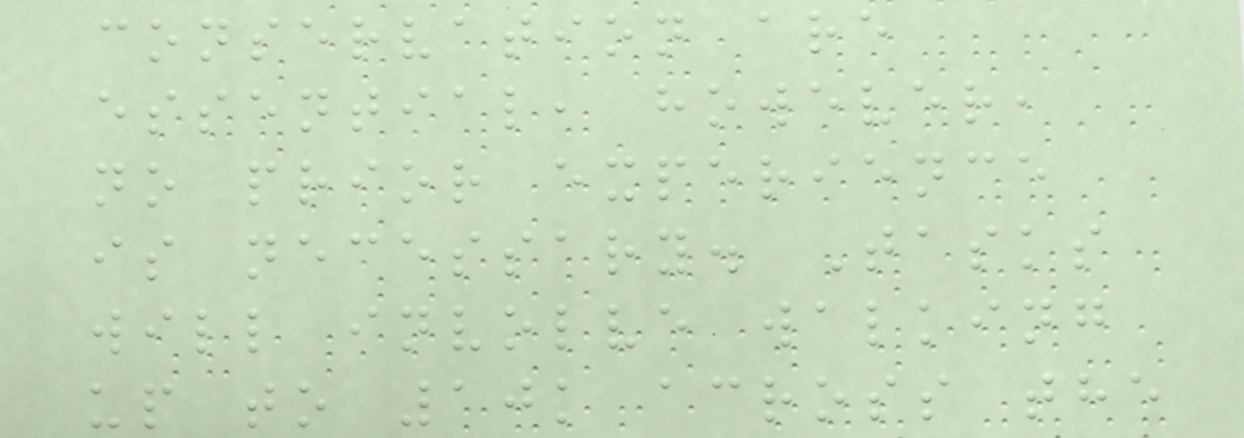conservation are
essential, however,
no prior experience
is necessary. Tasks
will involve walking
up to 10k across the
